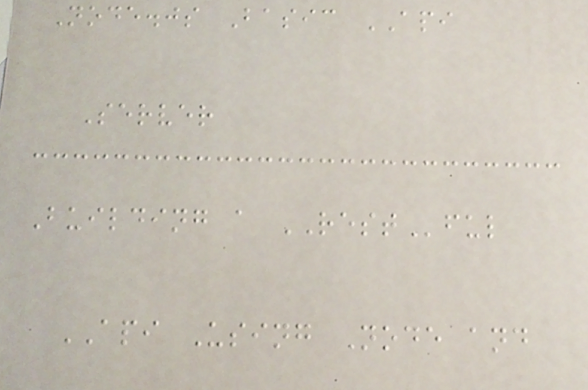Node.js Basic API
Server
Building a RESTful
API Using Node and
